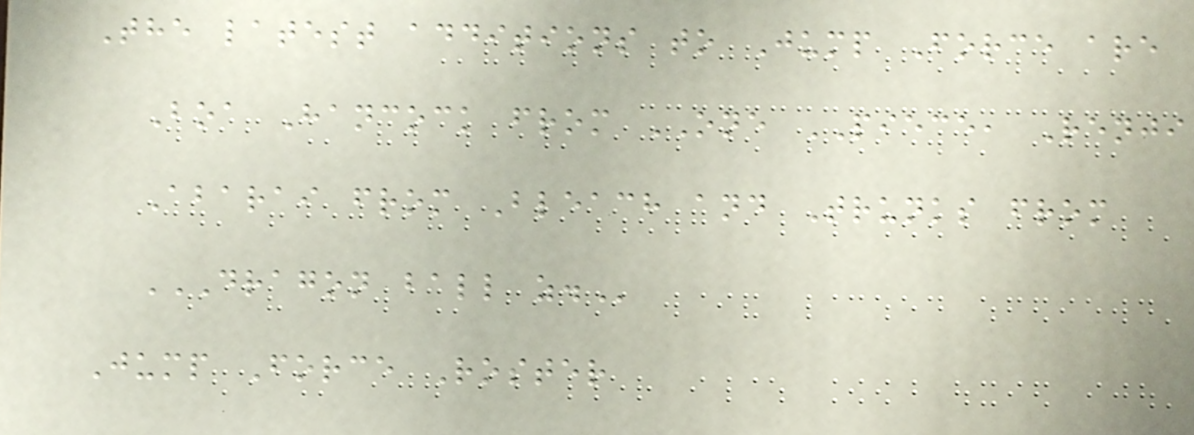The latest additions to Jump Force are
Boa Hancock from ONE PIECE, Renji
Abarai from Bleach and Trunks from
DRAGON BALL Z.
Jump Force Roster
